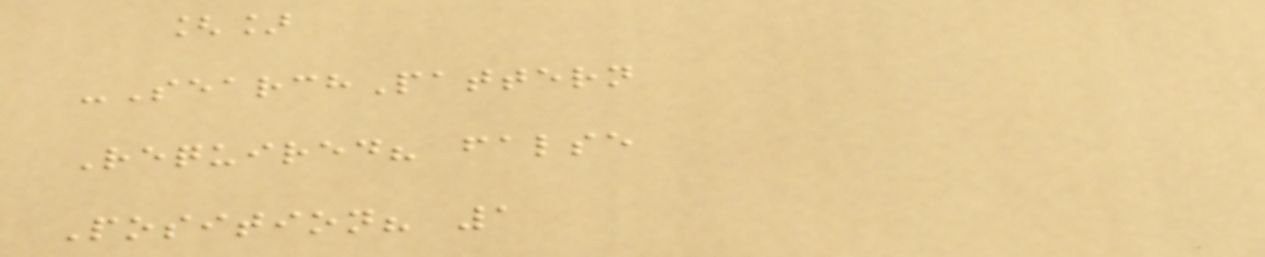[]
-SearchPattern
Required? false
Position? 1
